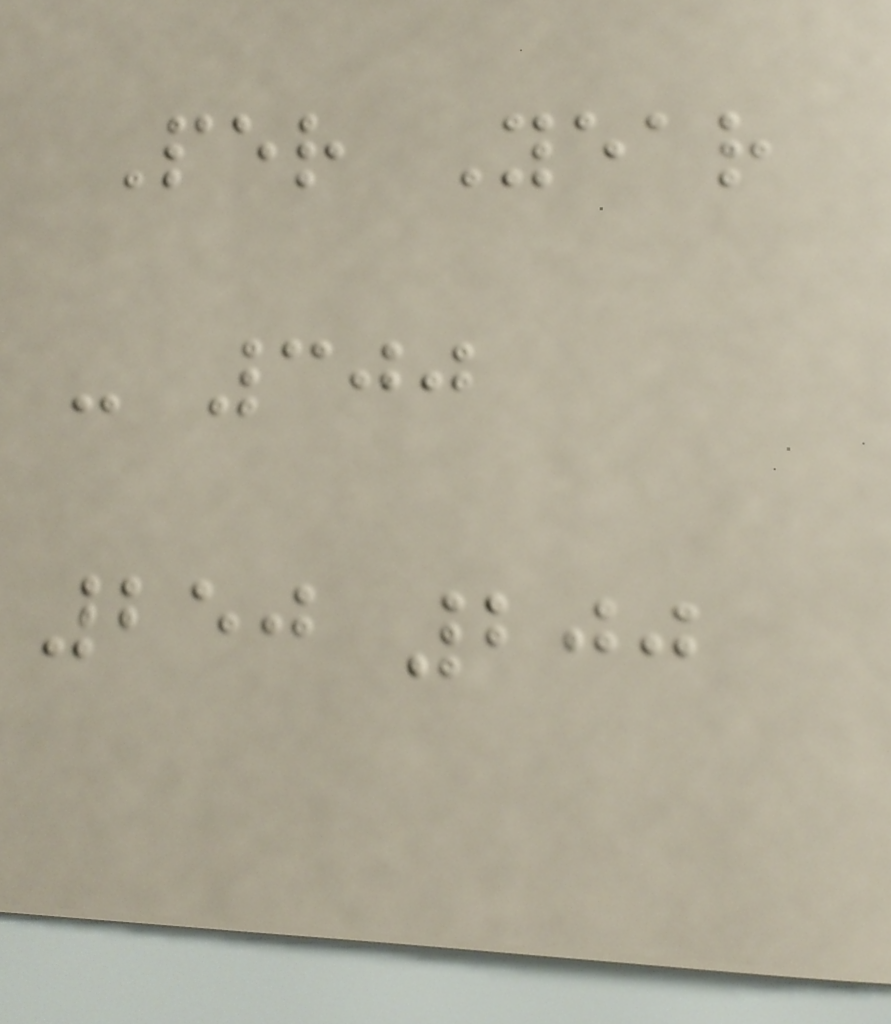Per Year
- 300
250 200
